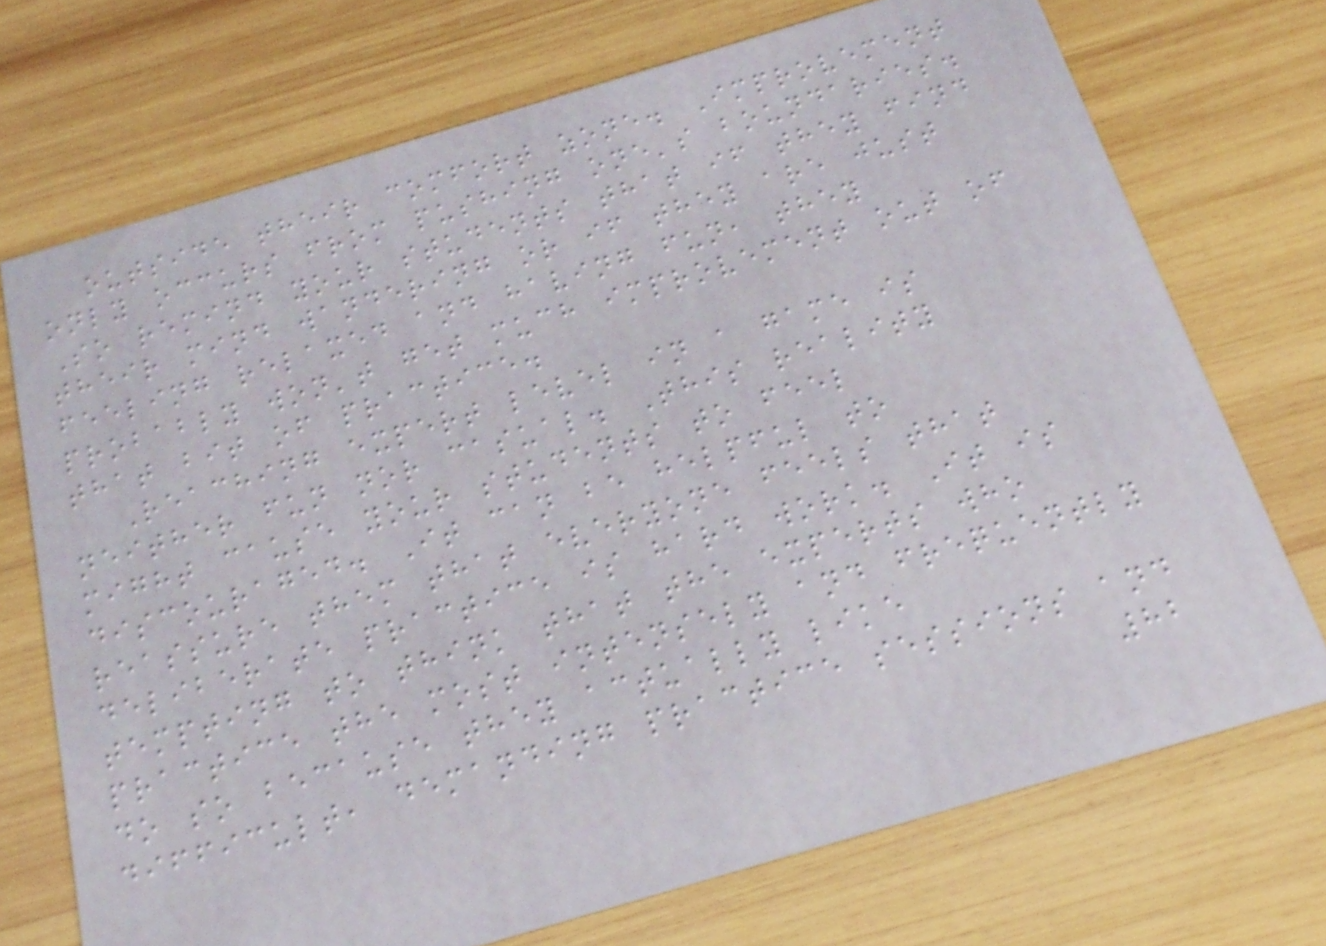outside their comfort zone. Improvement
only occurs from pushing one's boundaries.
So remind your students that if they find
their mind wandering or if they are just
feeling relaxed and having fun, they
probably won't get much improvement out of
that bit of practice.
Reaching expert level in a game is
neither fun nor casual. This reality
might cause your students to feel
discouraged. It can be helpful to
reassure them that everyone feels that
deliberate practice is hard work. It is
tempting to think that the experts who
practice the most intensely and frequently
do so because they actually like
difficult, demanding practice sessions and
82
